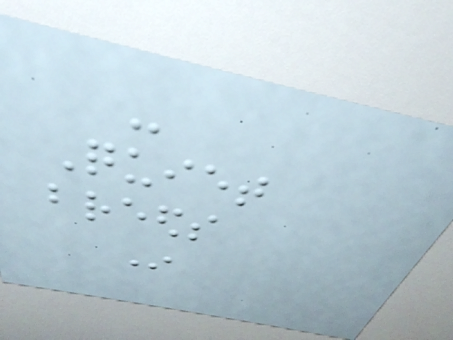-
Quiet
breeds
In
